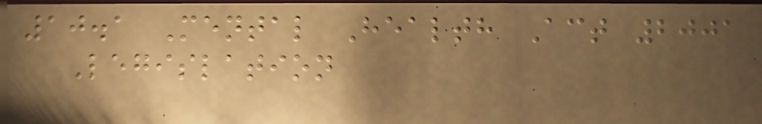10.1 Mental Health Act 2001
Legislation
